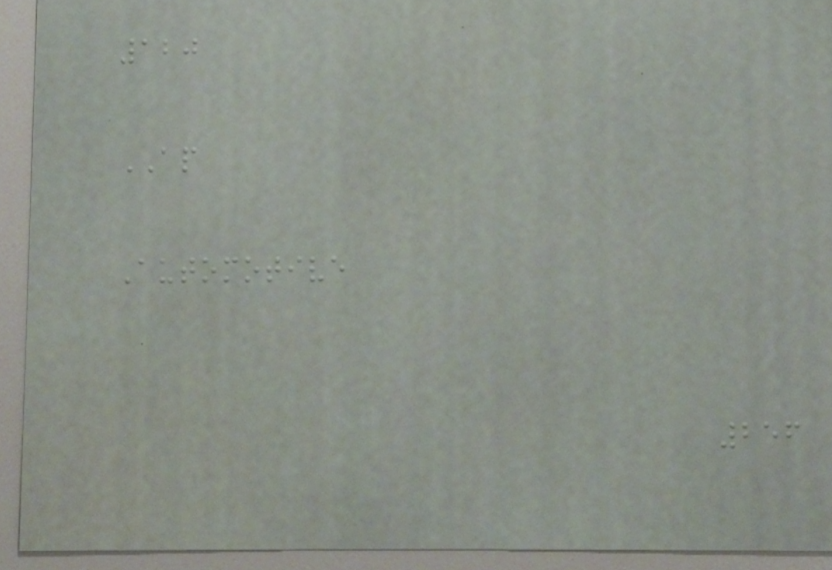120
AP
Automotive
256
